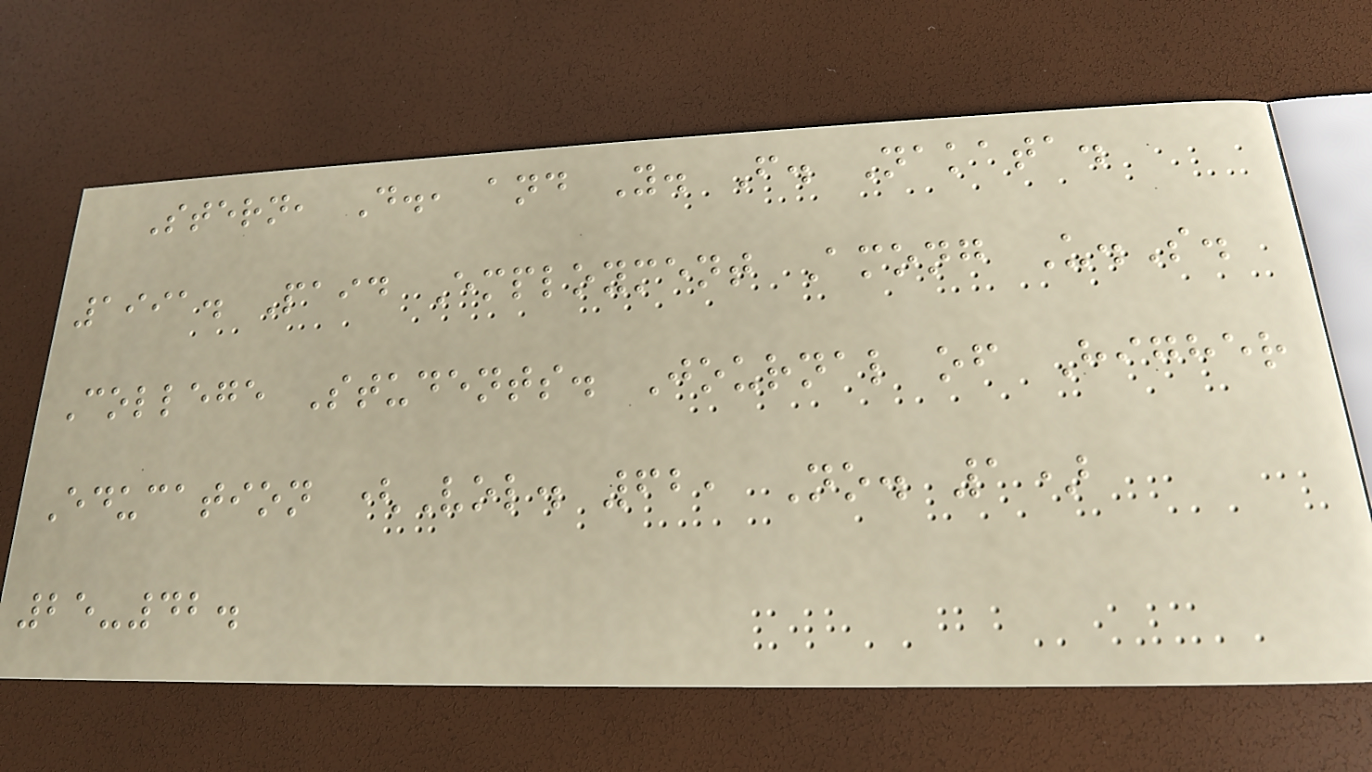Stern, D., and Y. F. Nakata.
1991. Paid Employment Among U.S.
College Students. Journal of Higher
Education (Vol. 62, No. 1)
25-42.
